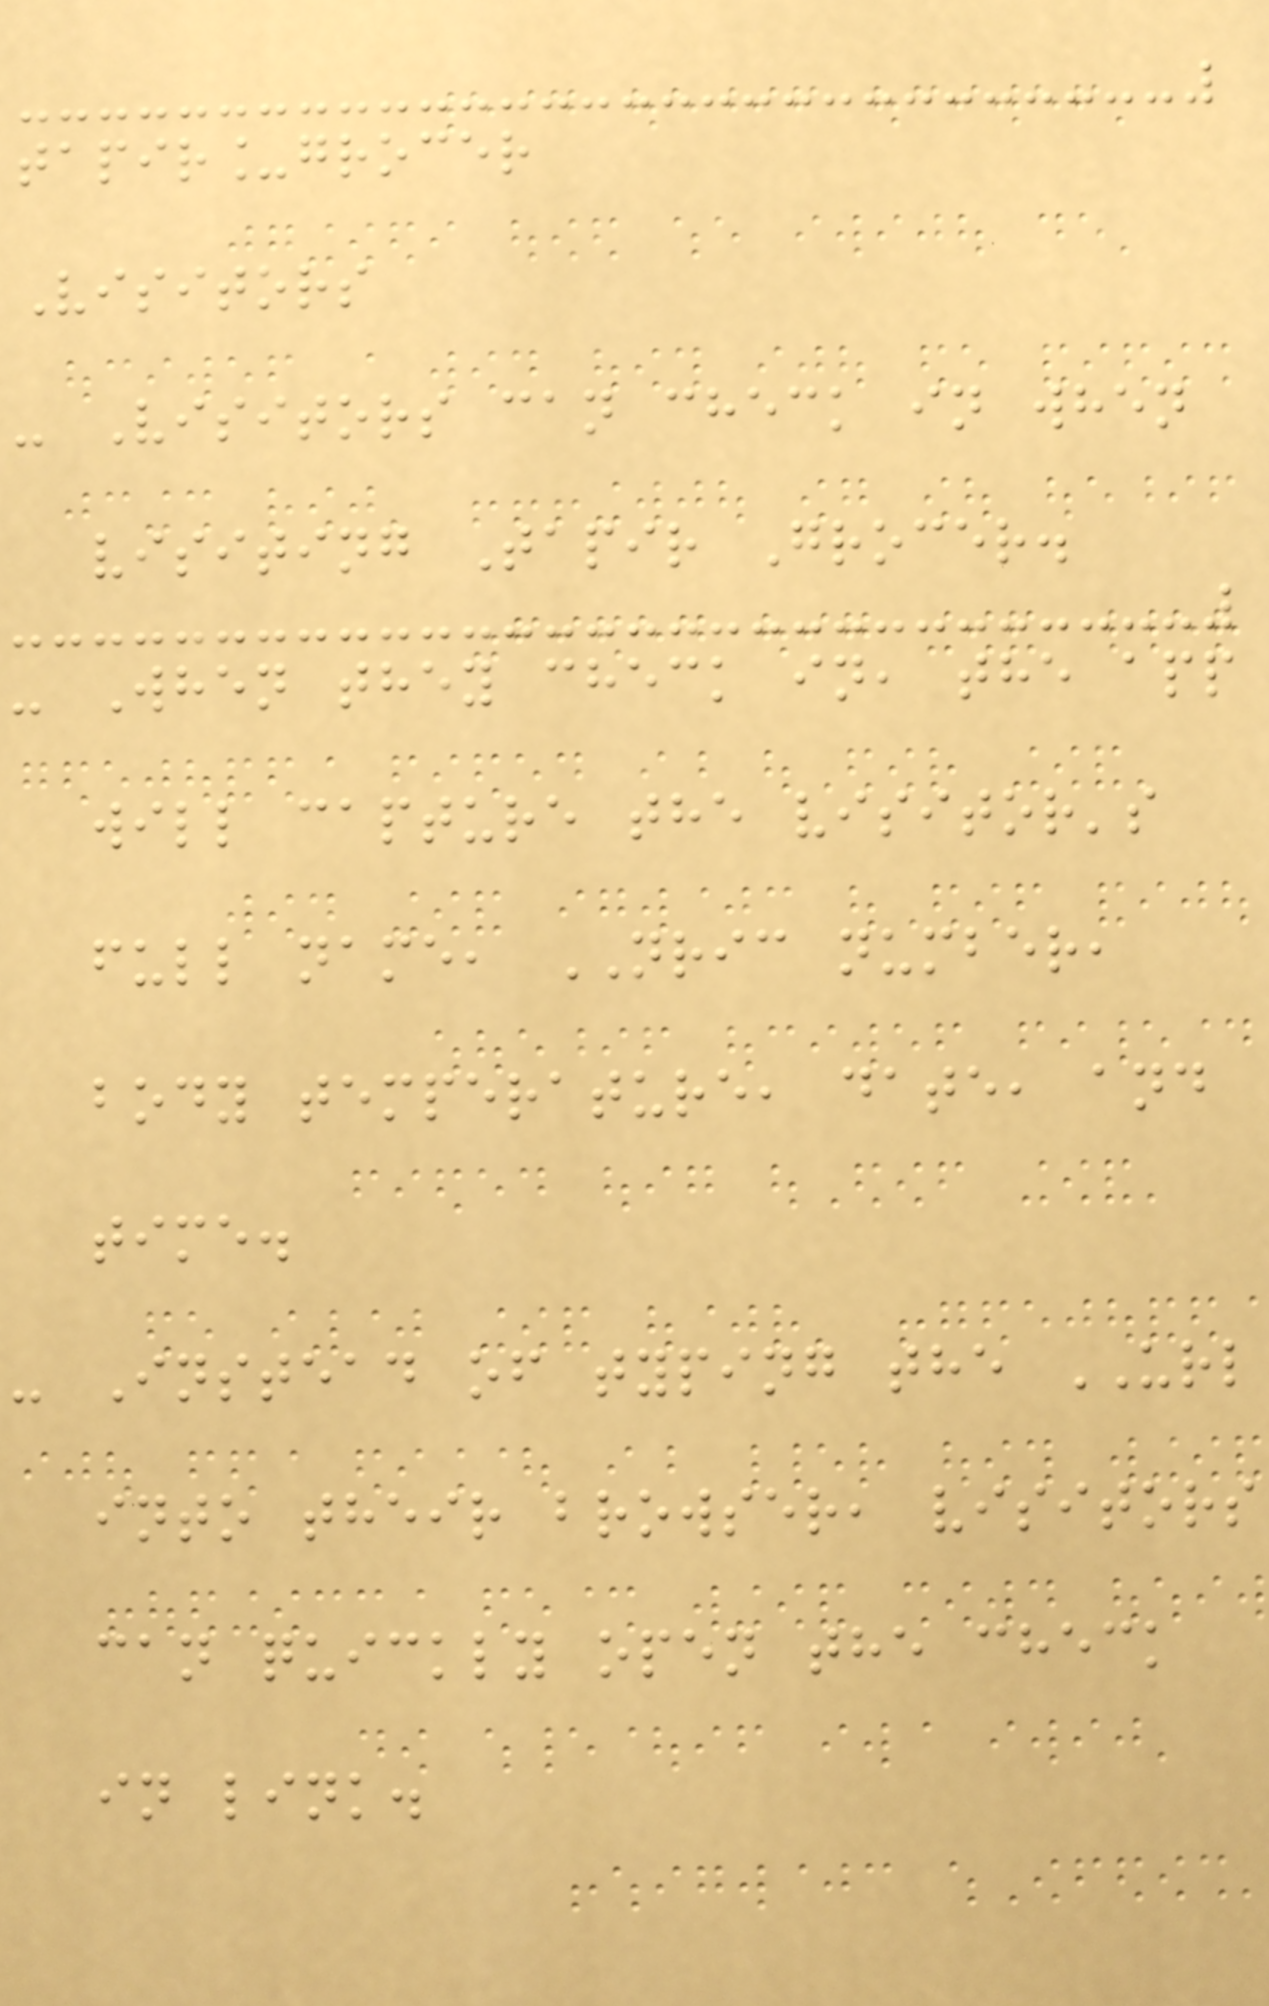tapir_grocer
Visitors
- Visitors can check in when
visiting Tapir Grocer.
- When they check in, the app
will capture the visitor's
full name, NRIC number,
body temperature, date, and
time.
- Instead of typing the URL
into their browser, visitors
can quickly open the check
in link.
